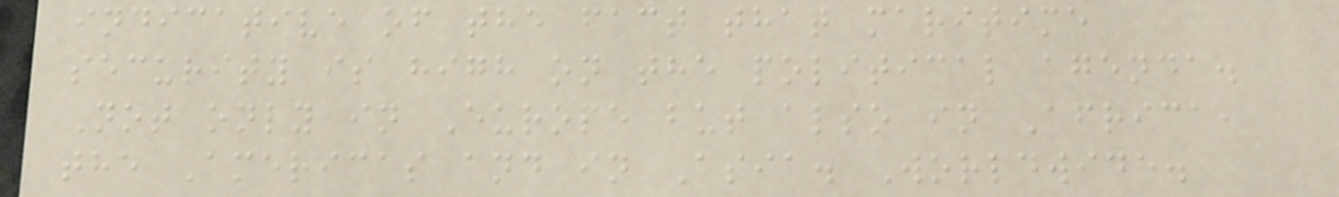indicative of the fact that maritime
security is high on the political agenda.
Not only in Europe but also in Africa,
the Americas and in Asia. Worldwide.
